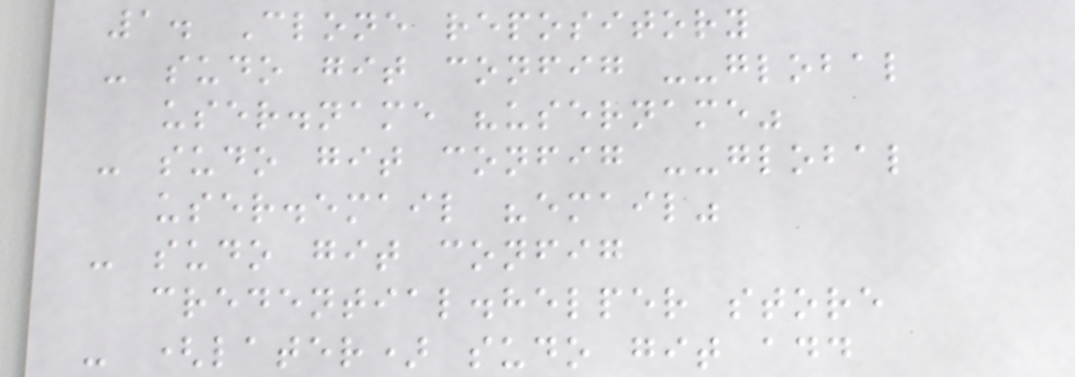1. Clone repository
- sudo git config --global
user.name "username"
- sudo git config --global
user.email "email"
- sudo git config
credential.helper store
- (later) sudo git add
